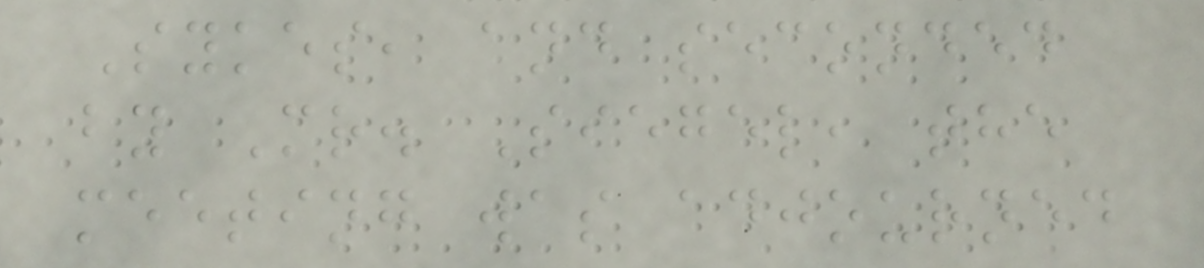Sykes, and seconded
by Mr. Siegel, the
meeting was adjourned
